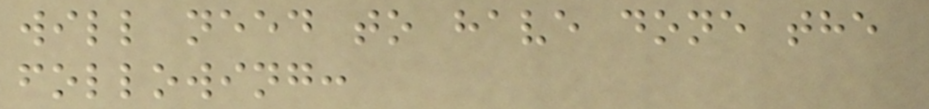will need to have done the
following:
